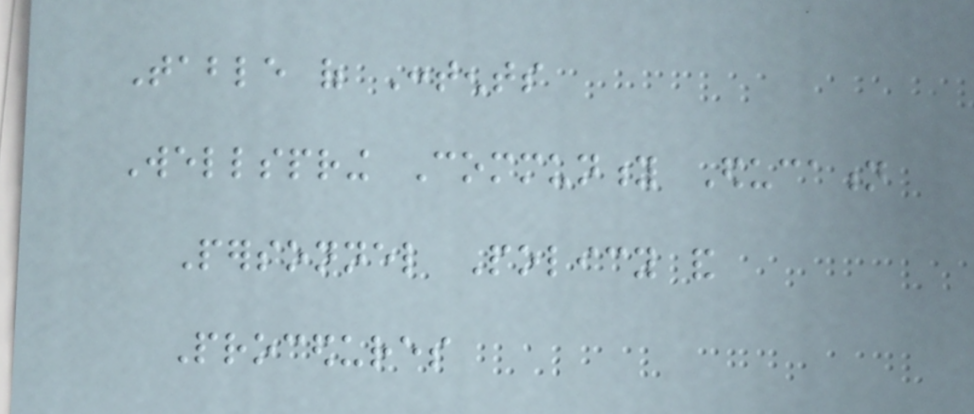Table of Contents
Wellspring Community Education
Personnel Policy and
Procedures
